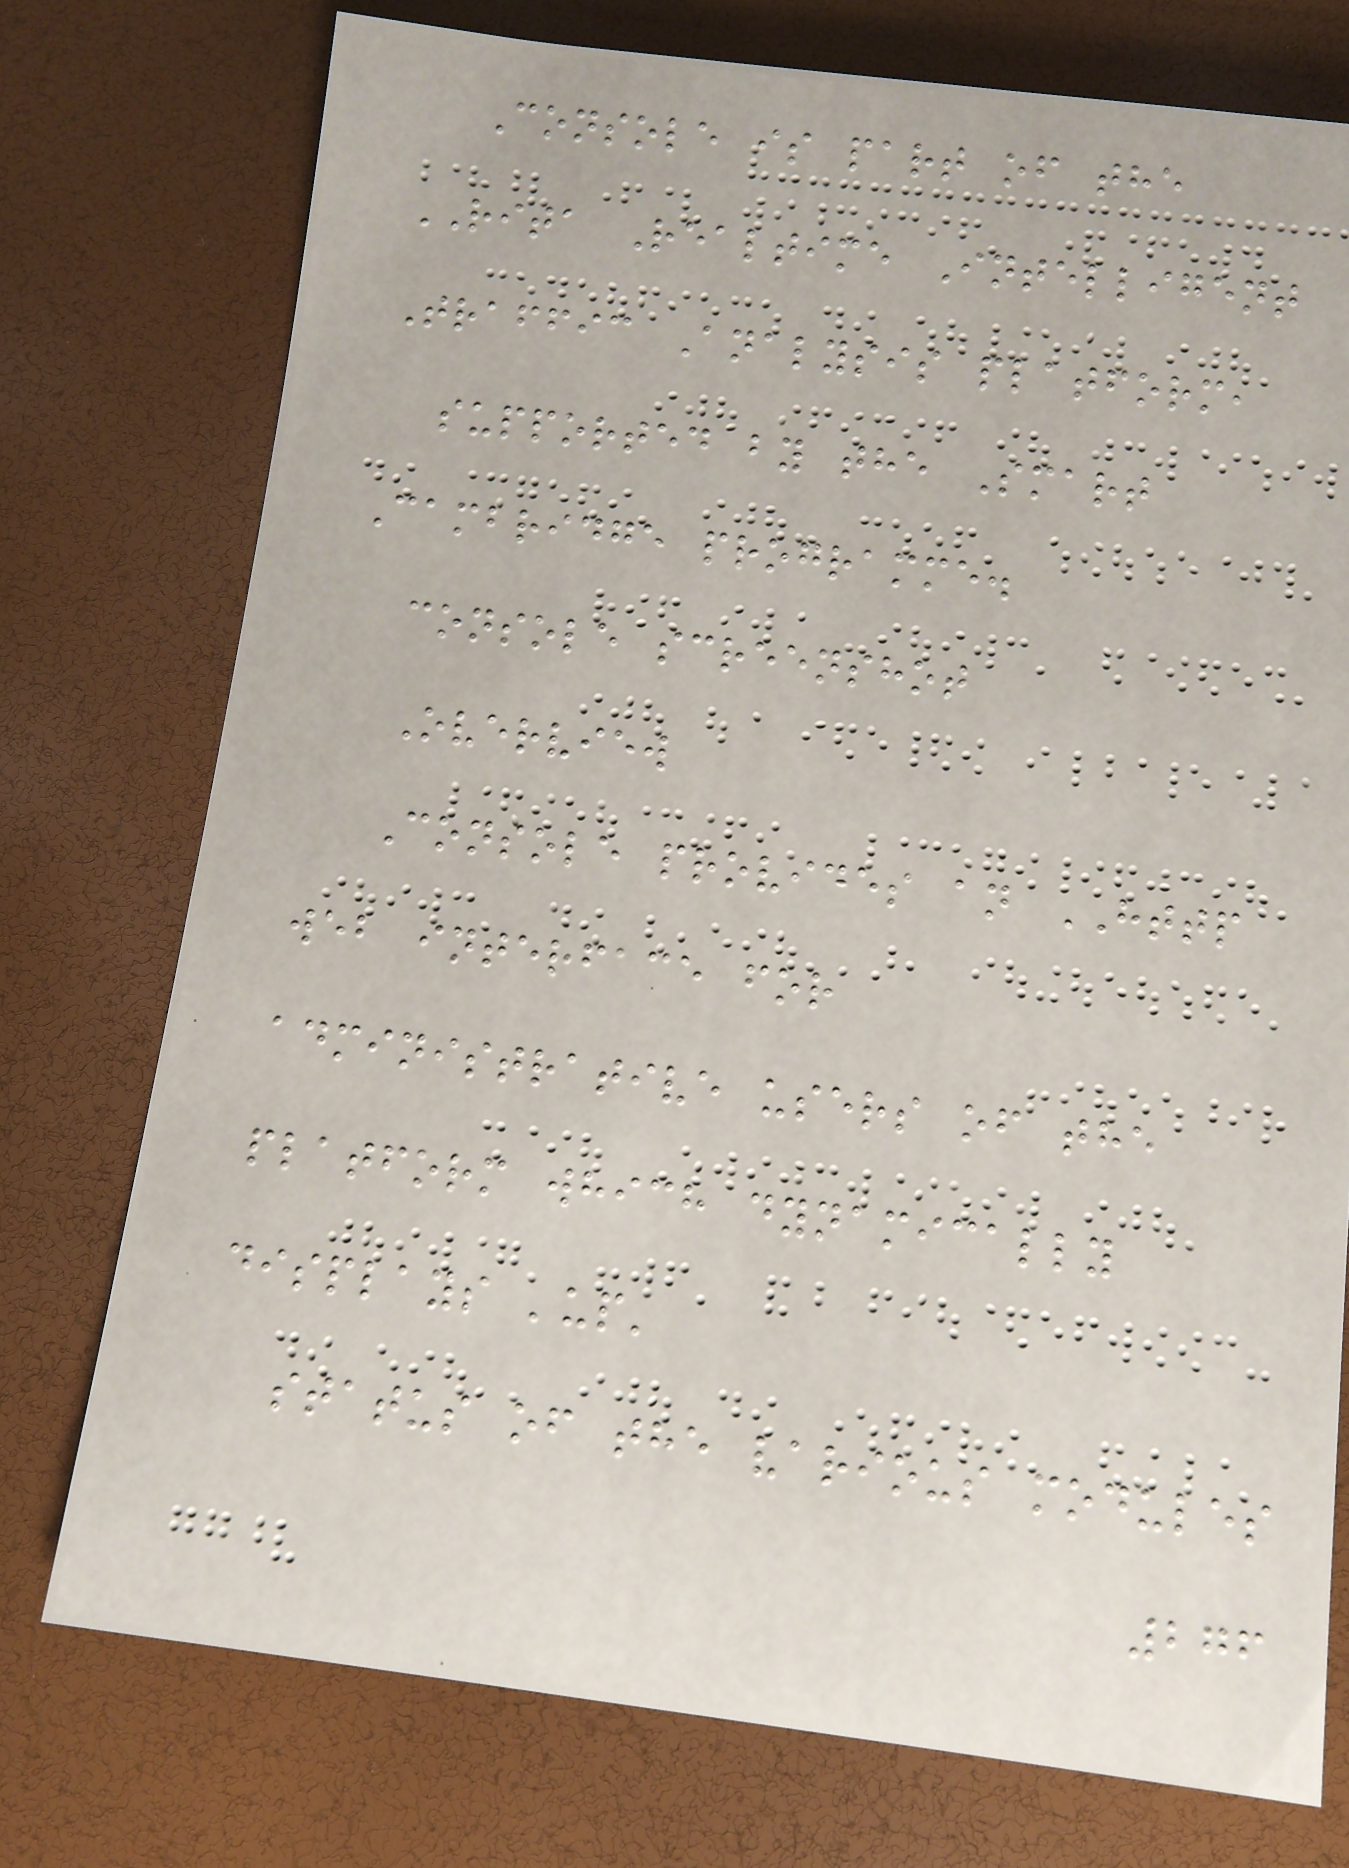Console is part of the
RITA Realtime Intelligent
Traffic Analysis platform,
supported by the Smart
Cambridge programme.
console screenshot
Overview
Console provides an HTTP
web interface for
administrative users of the
platform which dynamically
displays 'up'
status of the various modules
276
